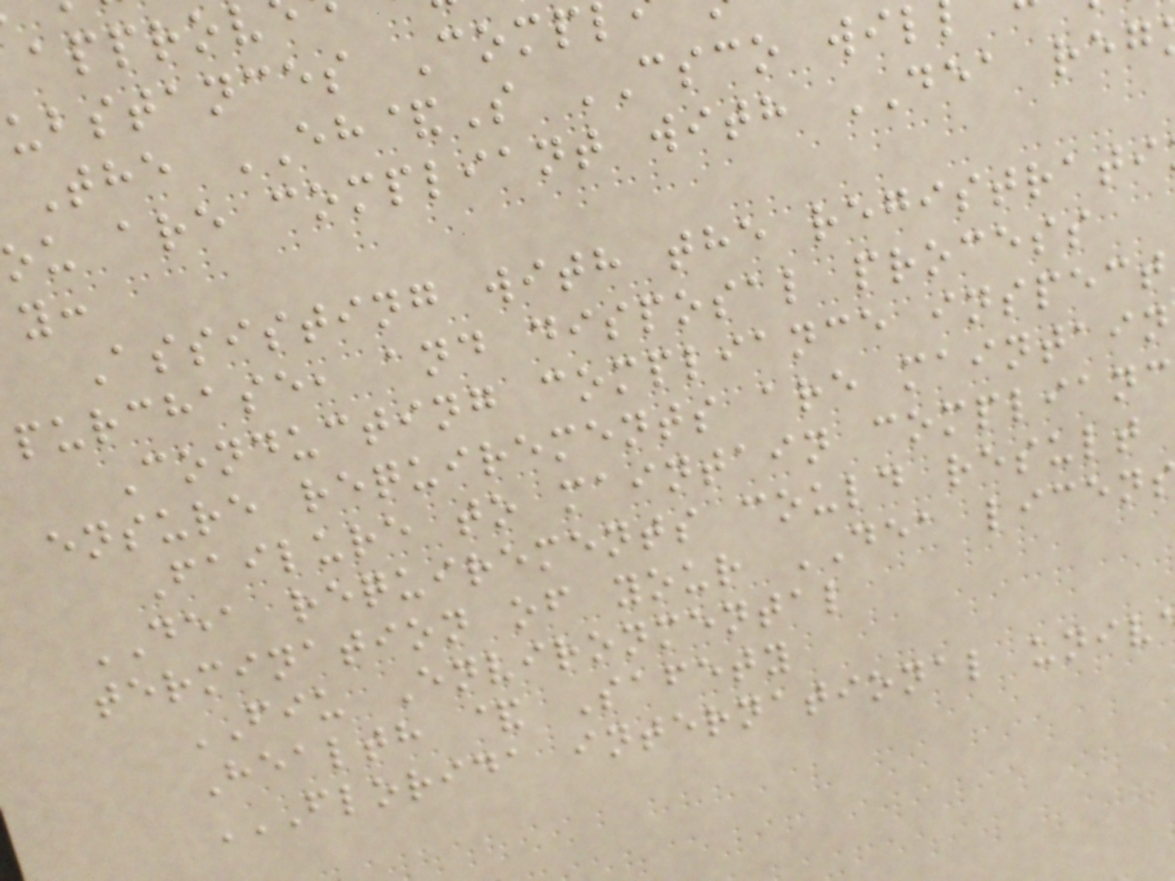ubstances Comp
The EH&S CSCO wil
ou are compliant with DEA reg
Assisting with the registrati
purchase, and disposal process
Conducting compliance inspect
ensure requirements are maintain
Failure to maintain complianc
DEA requirements could result
termination of your DEA licen
FIU Environmental
Health & Safety
